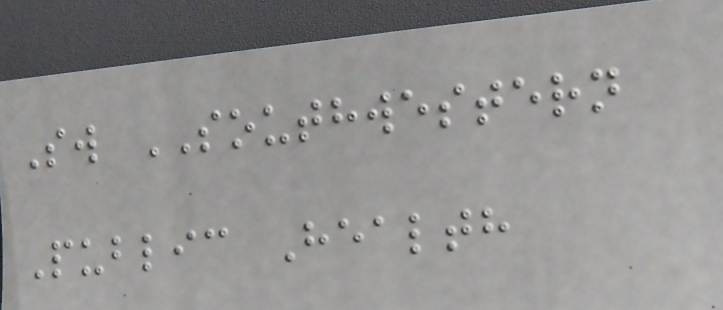Sw SOUTHWESTERN
Public Health
